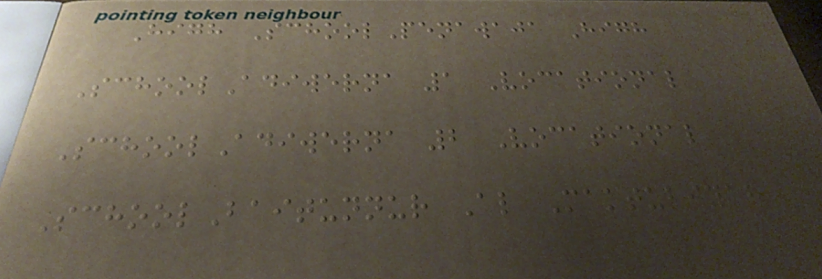High SchoolPenawaja High
SchoolAdiwerna 1 Vocational
SchoolAdiwerna 2 Vocational
SchoolBaitunnur Al Maktubiyah
